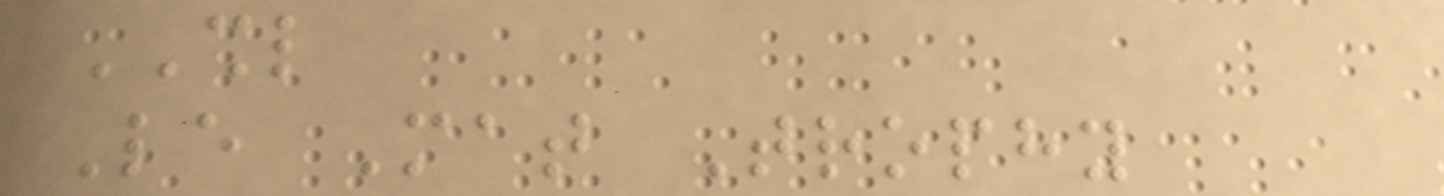SHL
Le Mat Trophy
